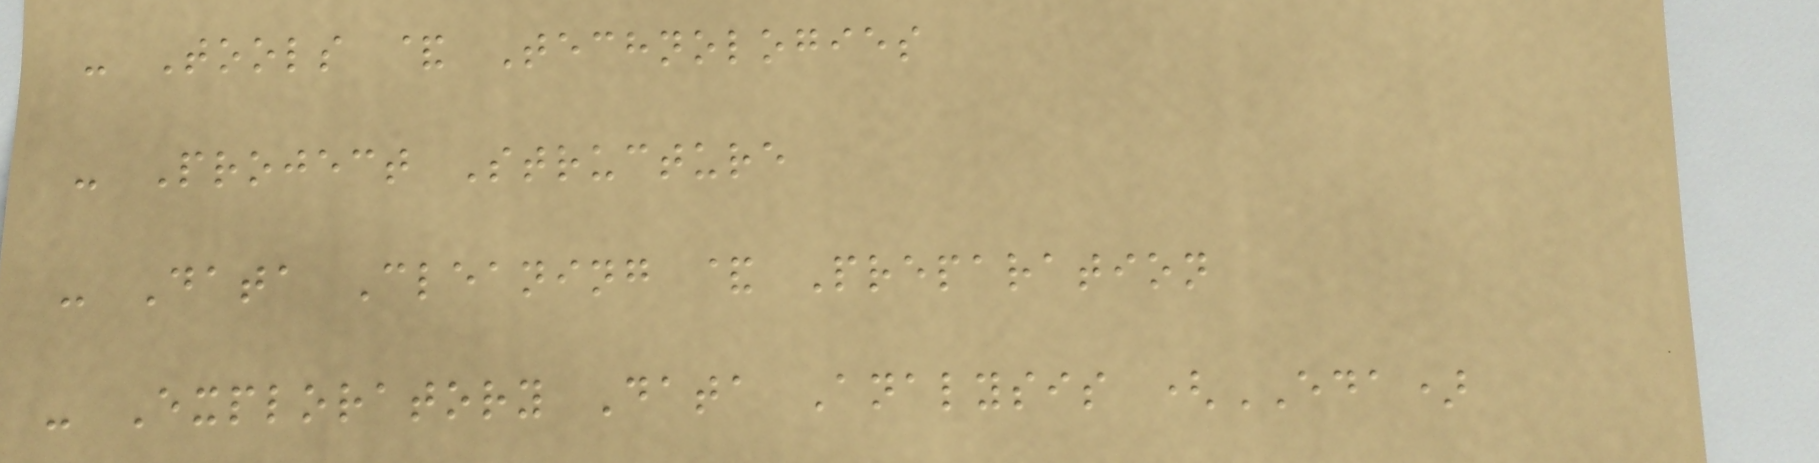- Tools & Technologies
- Project Structure
- Data Cleaning & Preparation
- Exploratory Data Analysis (EDA)
